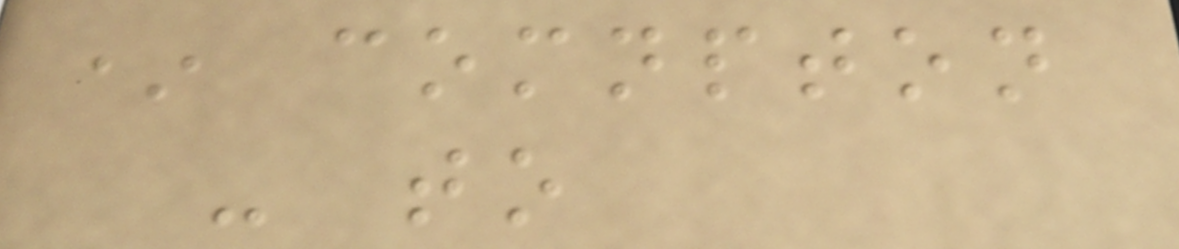* comnpton
- to
